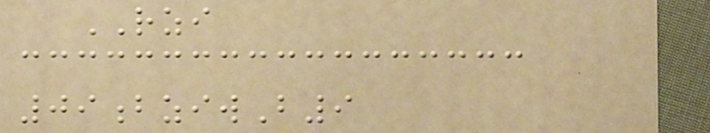RZI
09bziwB9
